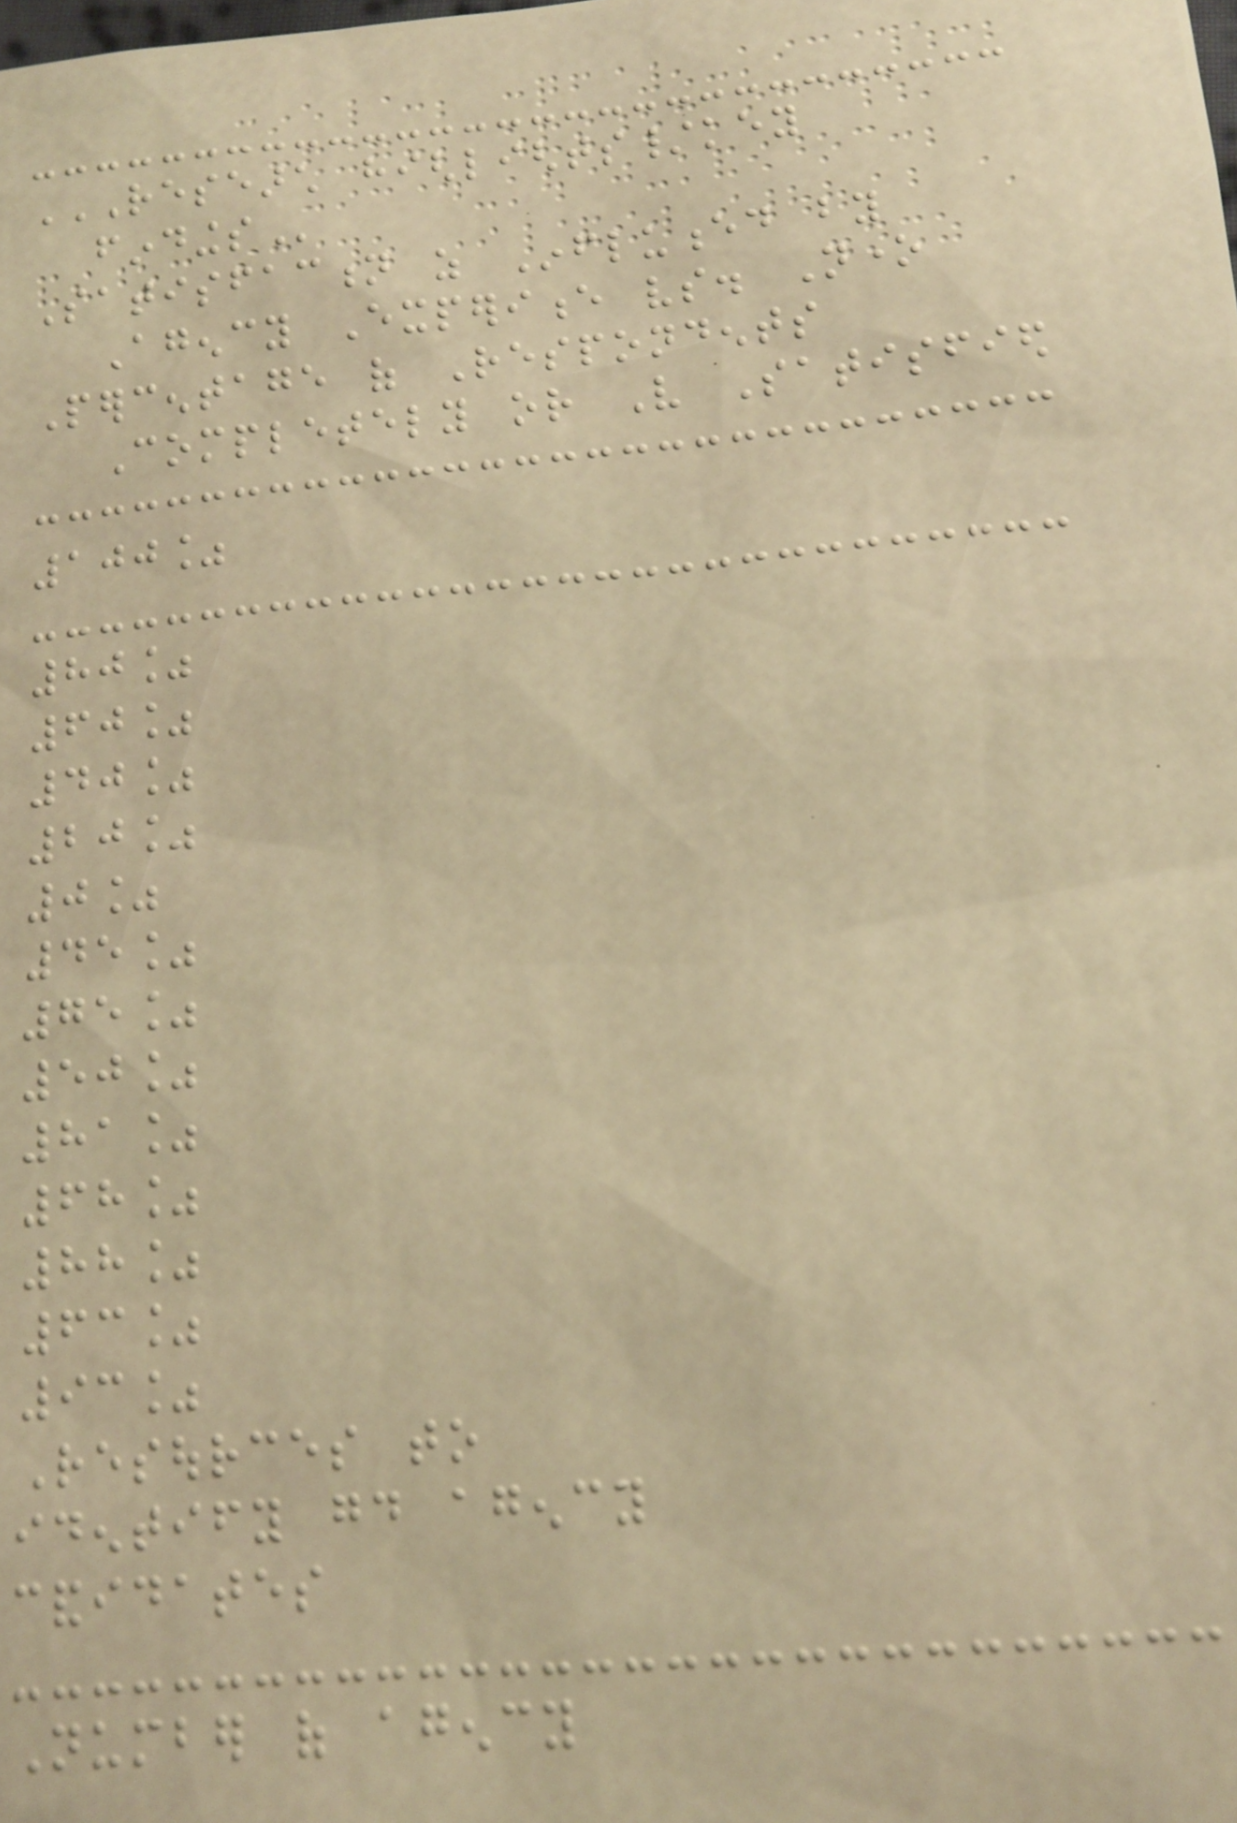RESEARCH HIGHLIGHTS/KEY
FINDINGS
Satisfaction as Influenced by
Agency Experience vs. None
Percentage of Respondents
Completely or Very Satisfied
100%
80%
60%
40%
20%
0%
45%
75%
50%
81%
68%
88%
63%
93%
Resources to
identify good agency
candidates
Number of agency
